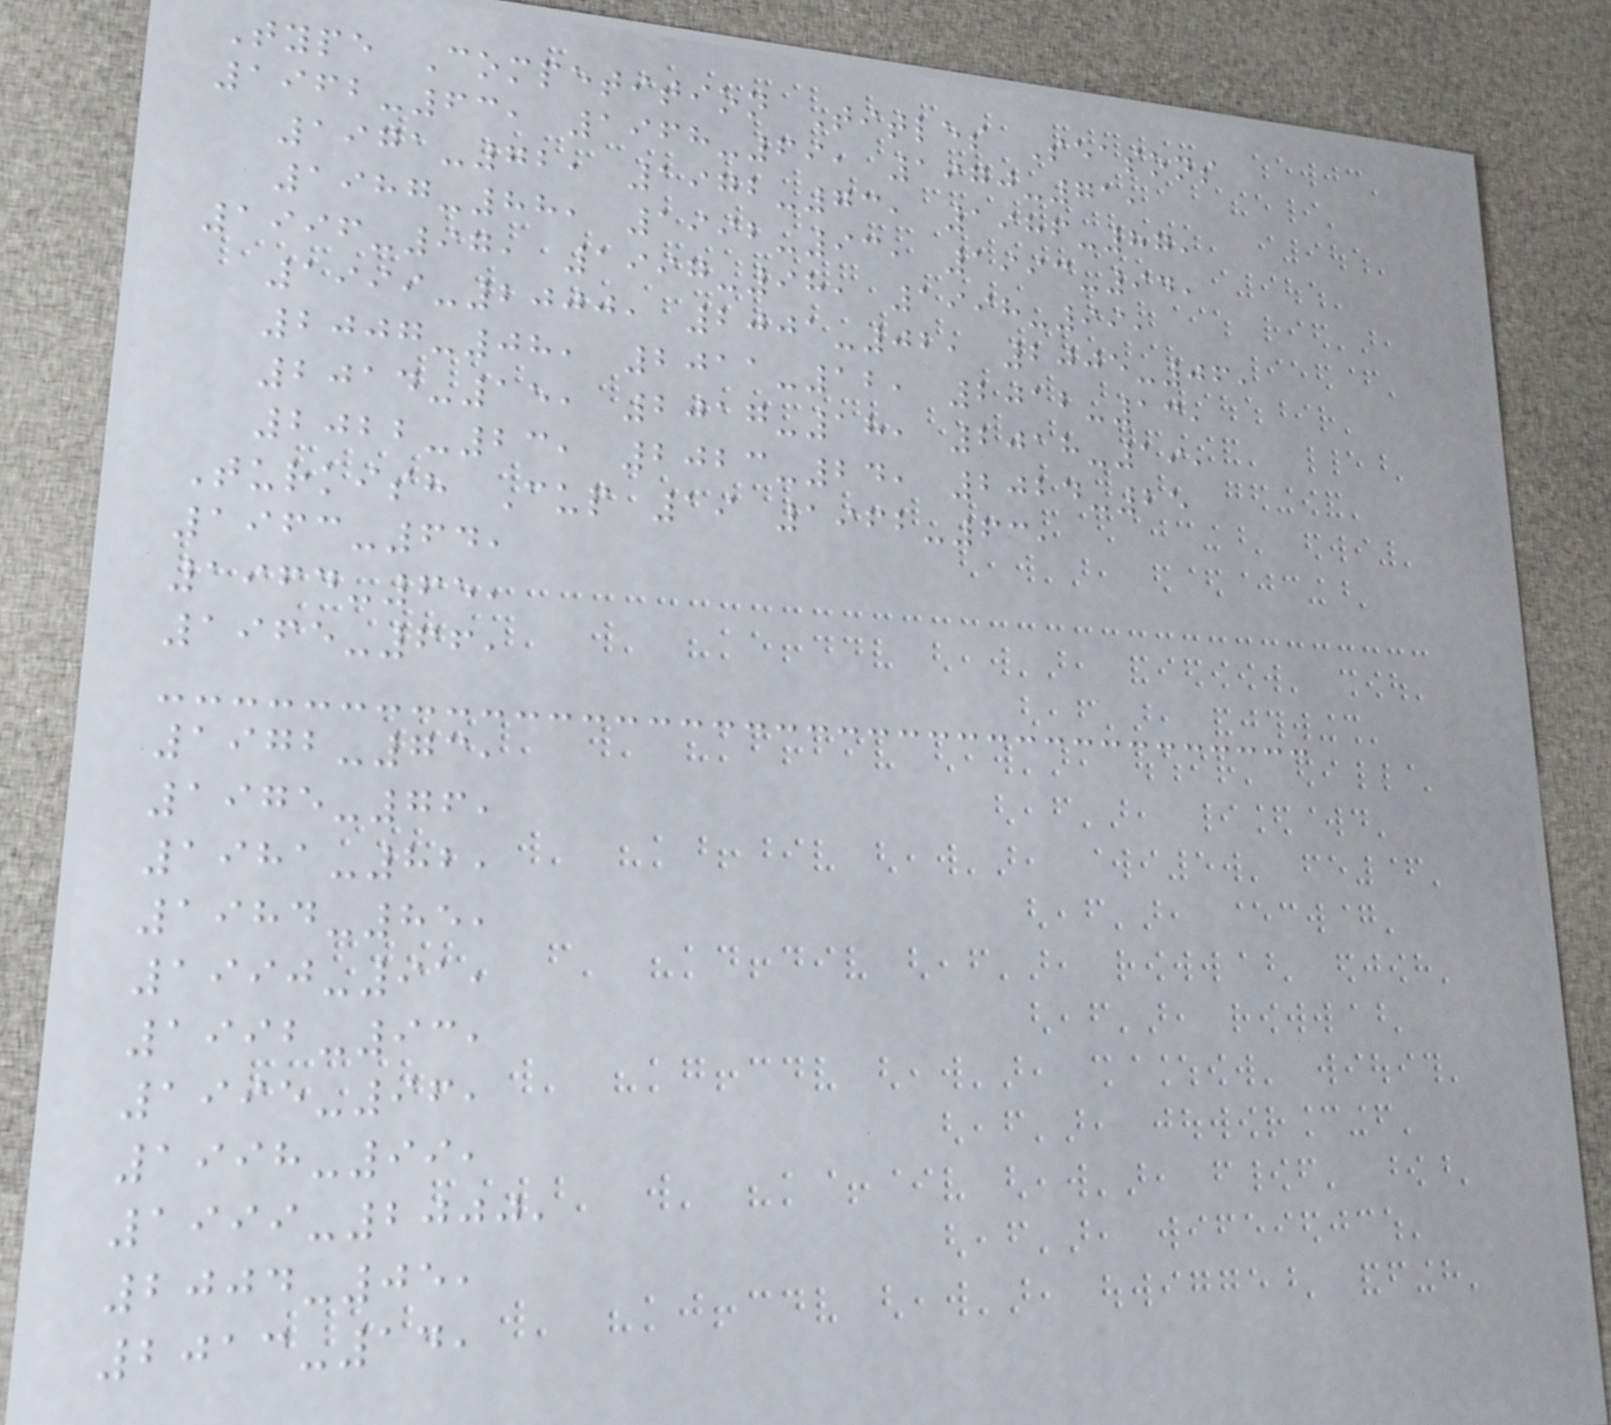Type Competition Titles Seasons
1962-63, 1968-69, 1970-71,
1971-72, 1972-73, 1986-87,
1987-88, 1992-93, 1993-94,
1996-97, 1997-98, 1998-99,
1999-2000, 2001-02, 2005-06,
2007-08, 2011-12, 2012-13,
2014-15, 2017-18, 2018-19,
2022-23, 2023-24, 2024-25
Turkish Cup 19 1962-63,
1963-64,
1964-65,
1965-66,
1972-73,
1975-76,
1981-82,
1984-85,
1990-91,
1992-93,
1995-96,
1998-99,
1999-2000,
2004-05,
2013-14,
